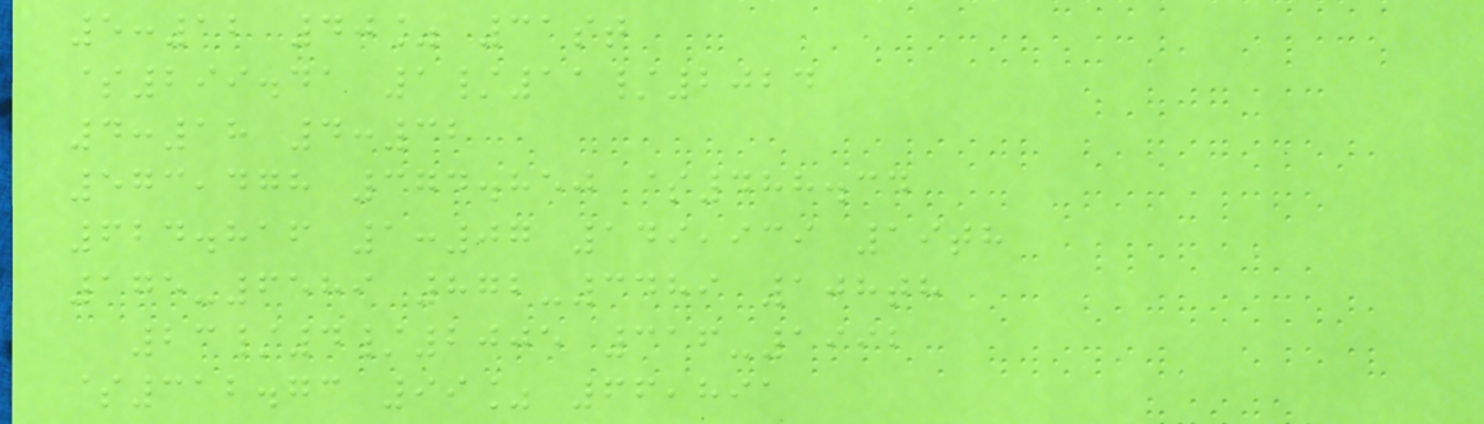5:12 40% 31st
$299.41 1/11/2024
4:18 4:32
573,478 374.850 $488.34
624.816 1:07 149,939 19th
175-6589 872-3489 108th
23/4/2005 316-1992
$312.73 99% 66,891
